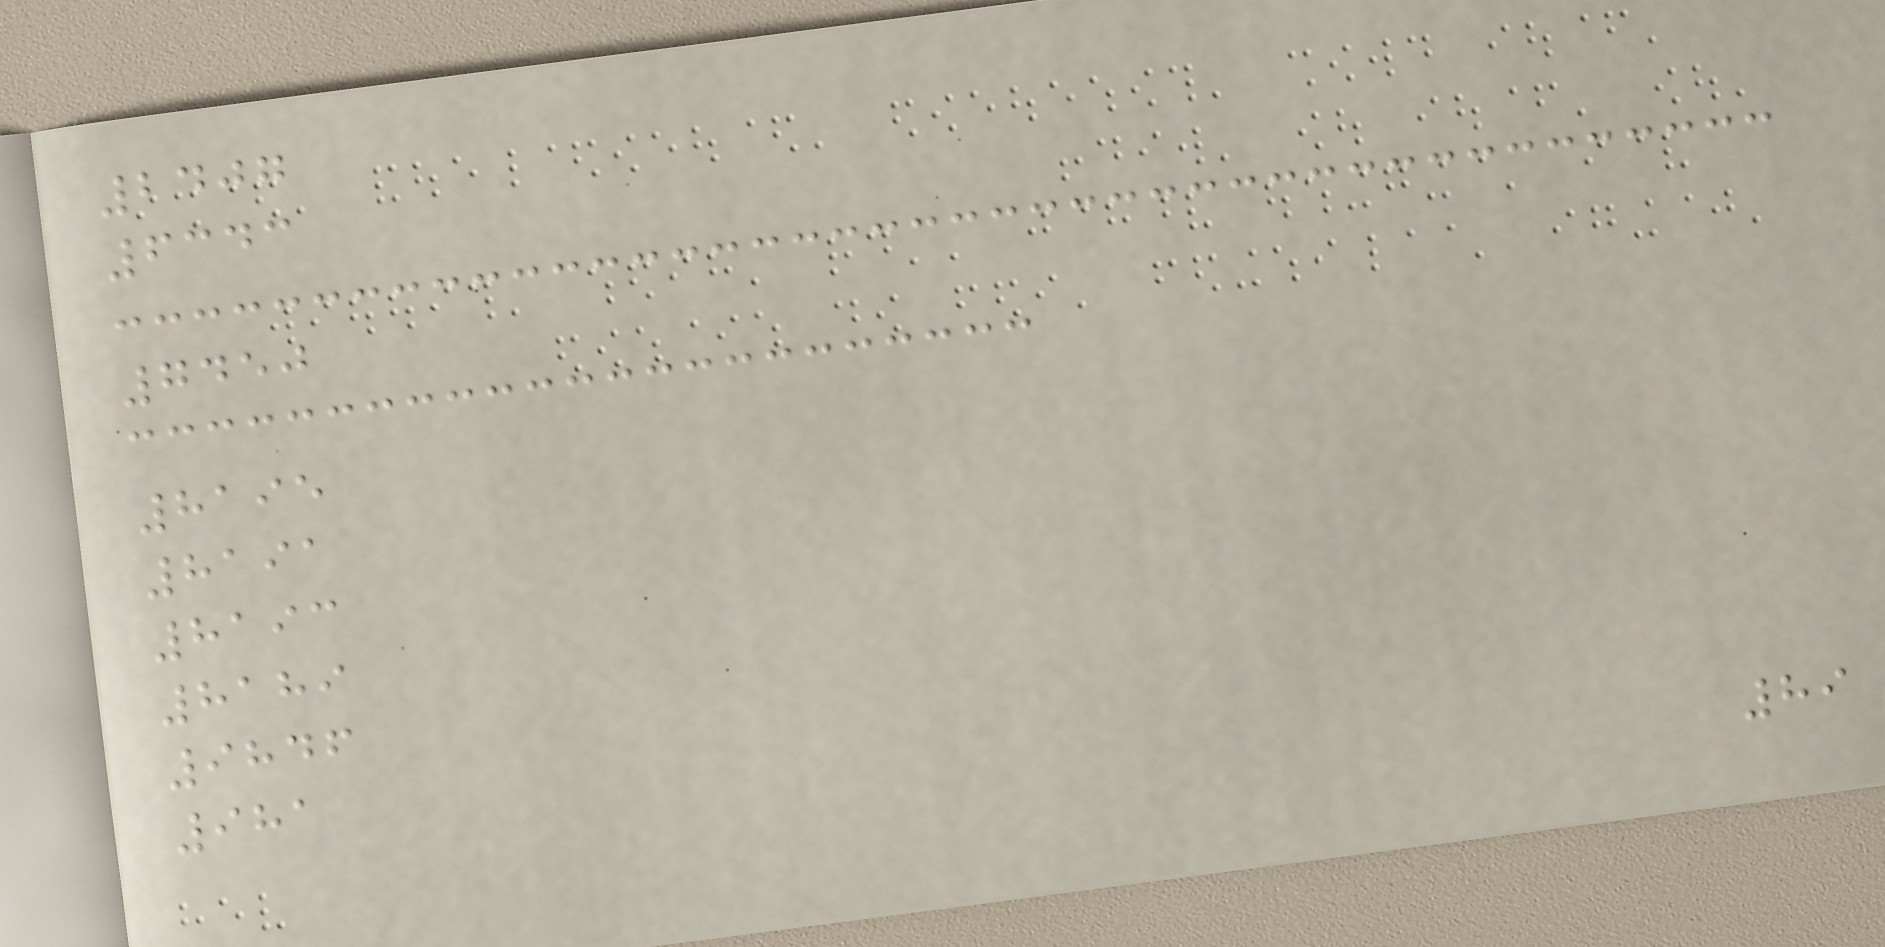2407
6343
7450
8195
8191
8193
8189
9846
981
89
